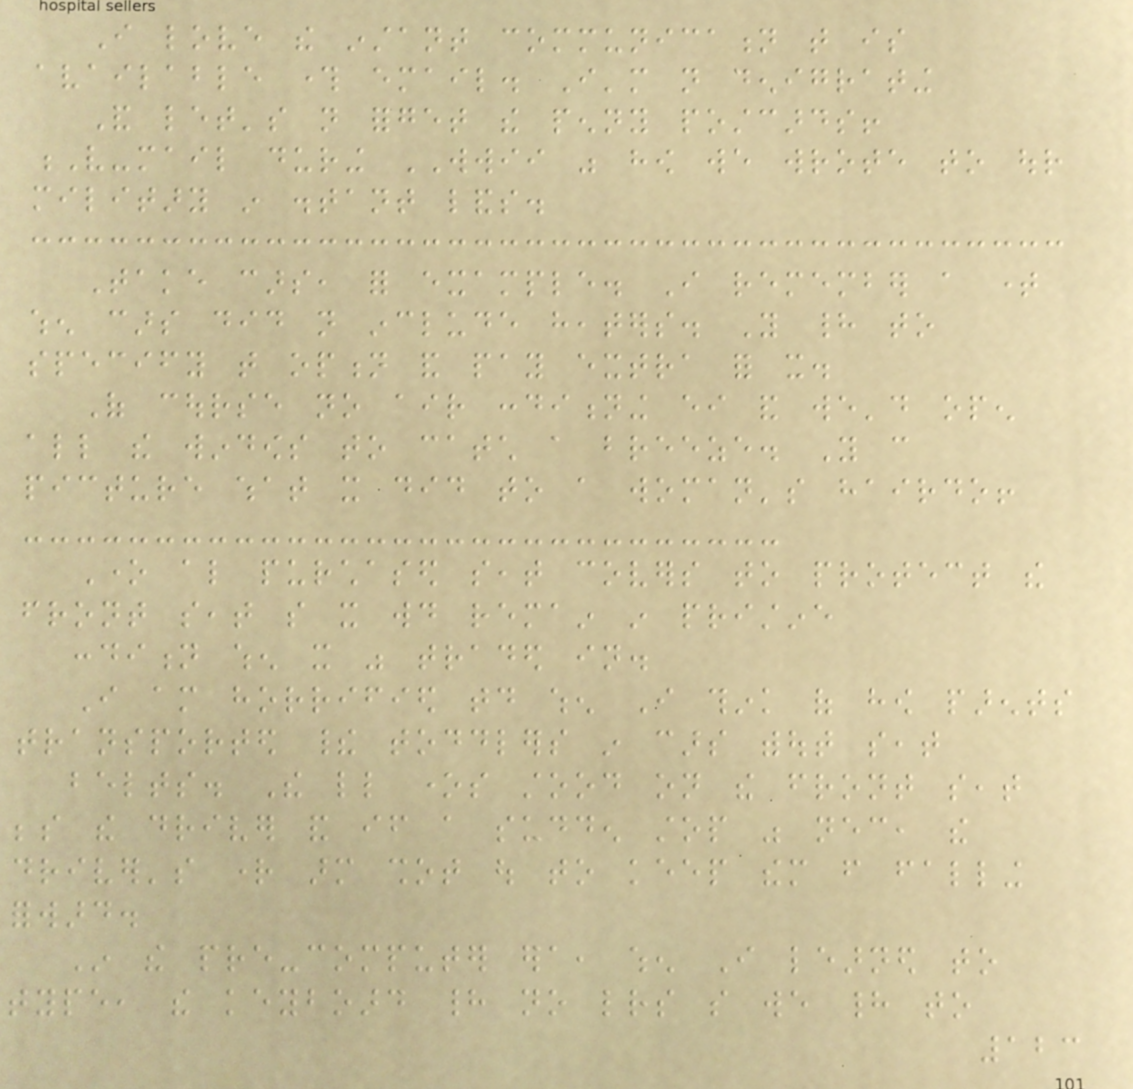I love the instant communication that is
available through email. I'm not denigrating
And let's not forget the penny postcards!
V-mail during WWII was how we wrote to our
military in distant lands.
Take cars, for example. I remember a time
when cars did not include heaters. You had to
specify that option and pay extra for it.
Of course no air conditioning either and we'd open
all the windows to catch a breeze. You can
picture what it did to a woman's hairdo!
One also purchased seat covers to protect the
front seat so it would remain in pristine
condition when it was traded in.
I am horrified today when I think of how parents
transported their toddlers in cars without seat
belts. The little ones stood on the front seat
beside the driver and if a sudden stop was necessary, the
driver's right arm shot out to keep them from falling
forward.
In the pre-computer era, when I learned to
type, the keyboard had no letters so we had to
123
